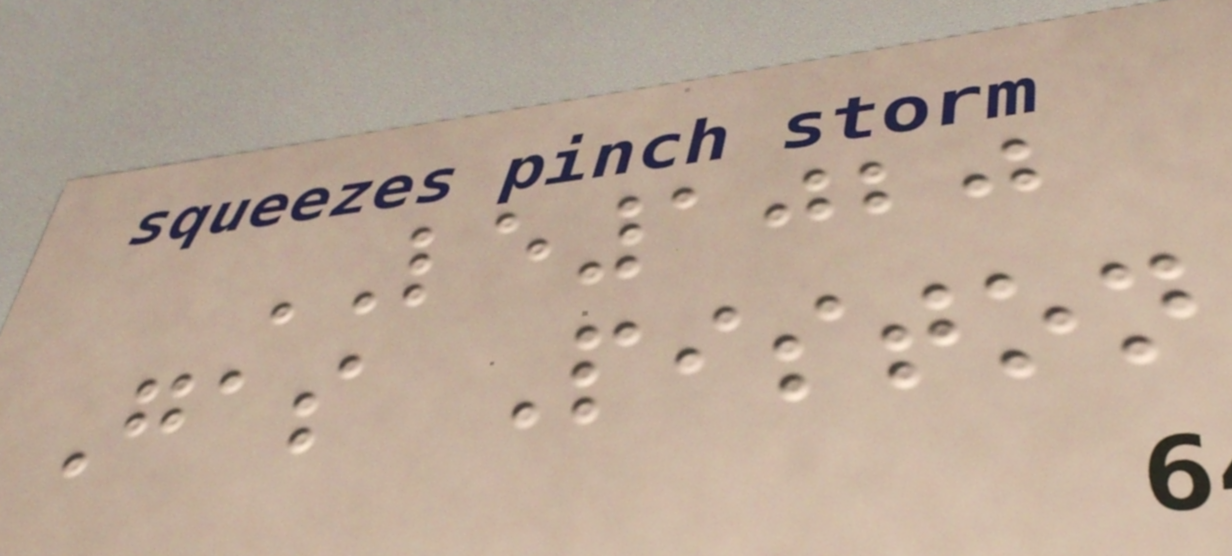LE1020
Gas Piston
